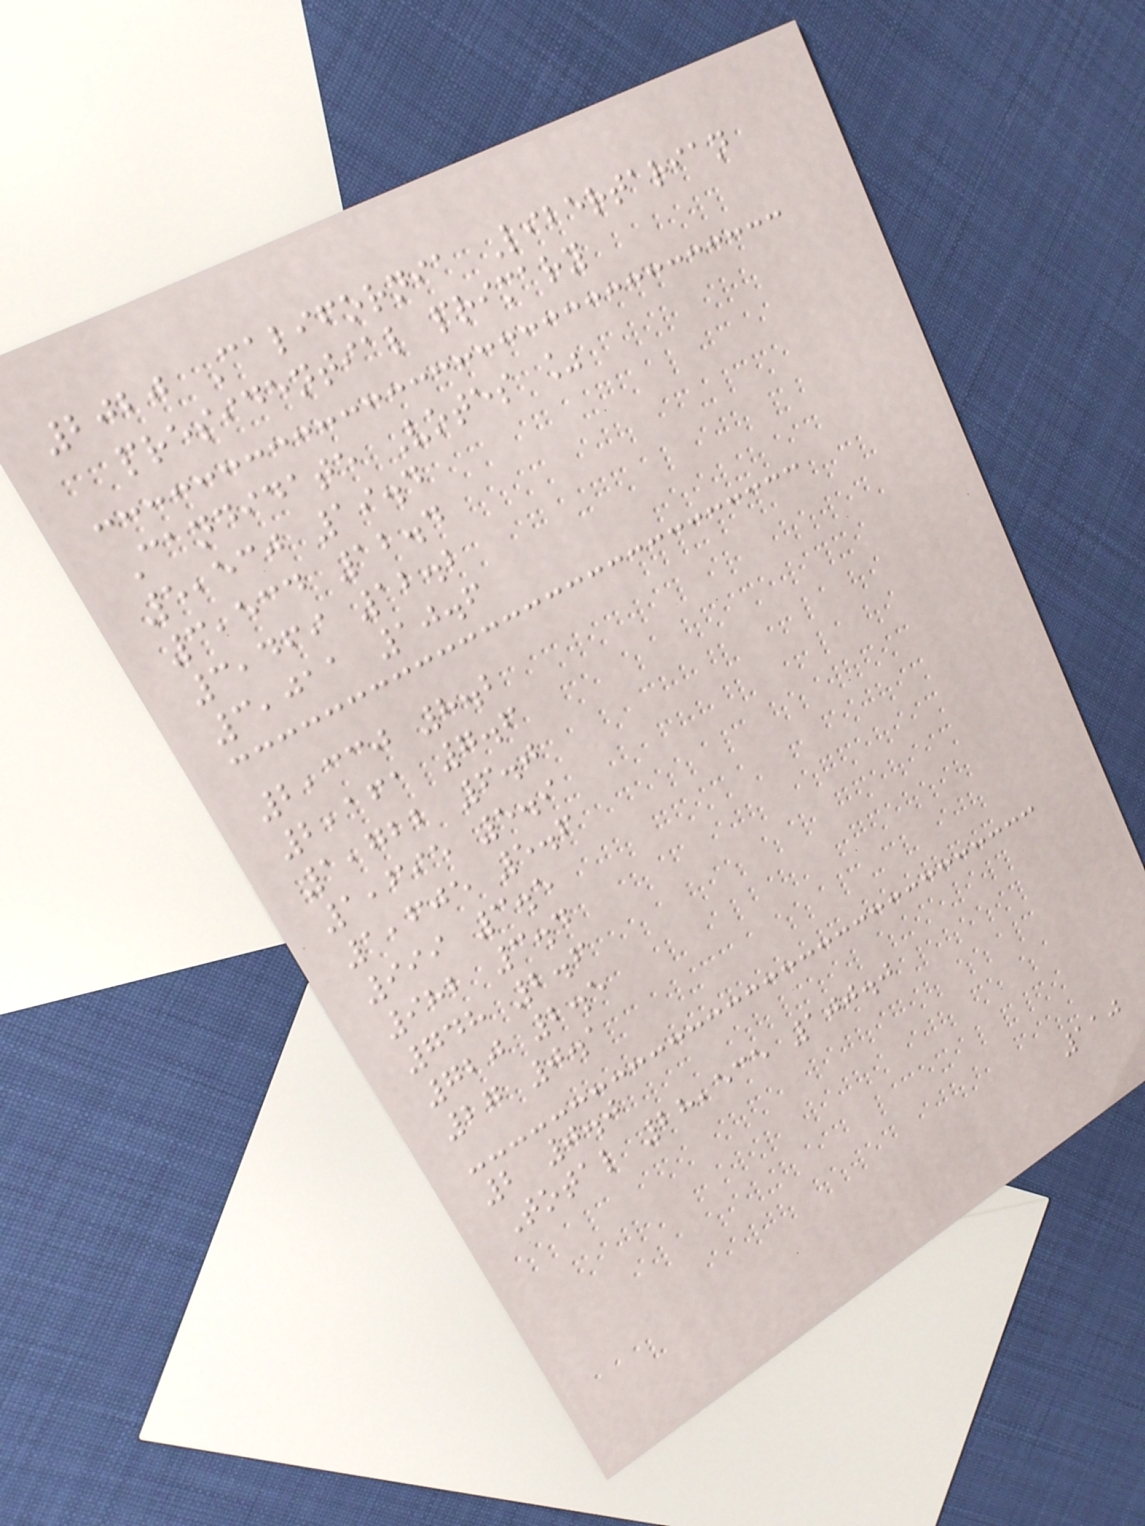2020 California Libertarian
presidential primary
Candidate Votes %
5,530 19.4
3,534 12.4
3,469 12.2
3,011 10.6
2,330 8.2
2,161 7.6
1,722 6.0
1,695 5.9
1,605 5.6
999 3.5
982 3.4
748 2.6
720 2.5
27 0.1
2 0.0
Total 28,535 100.0
110
